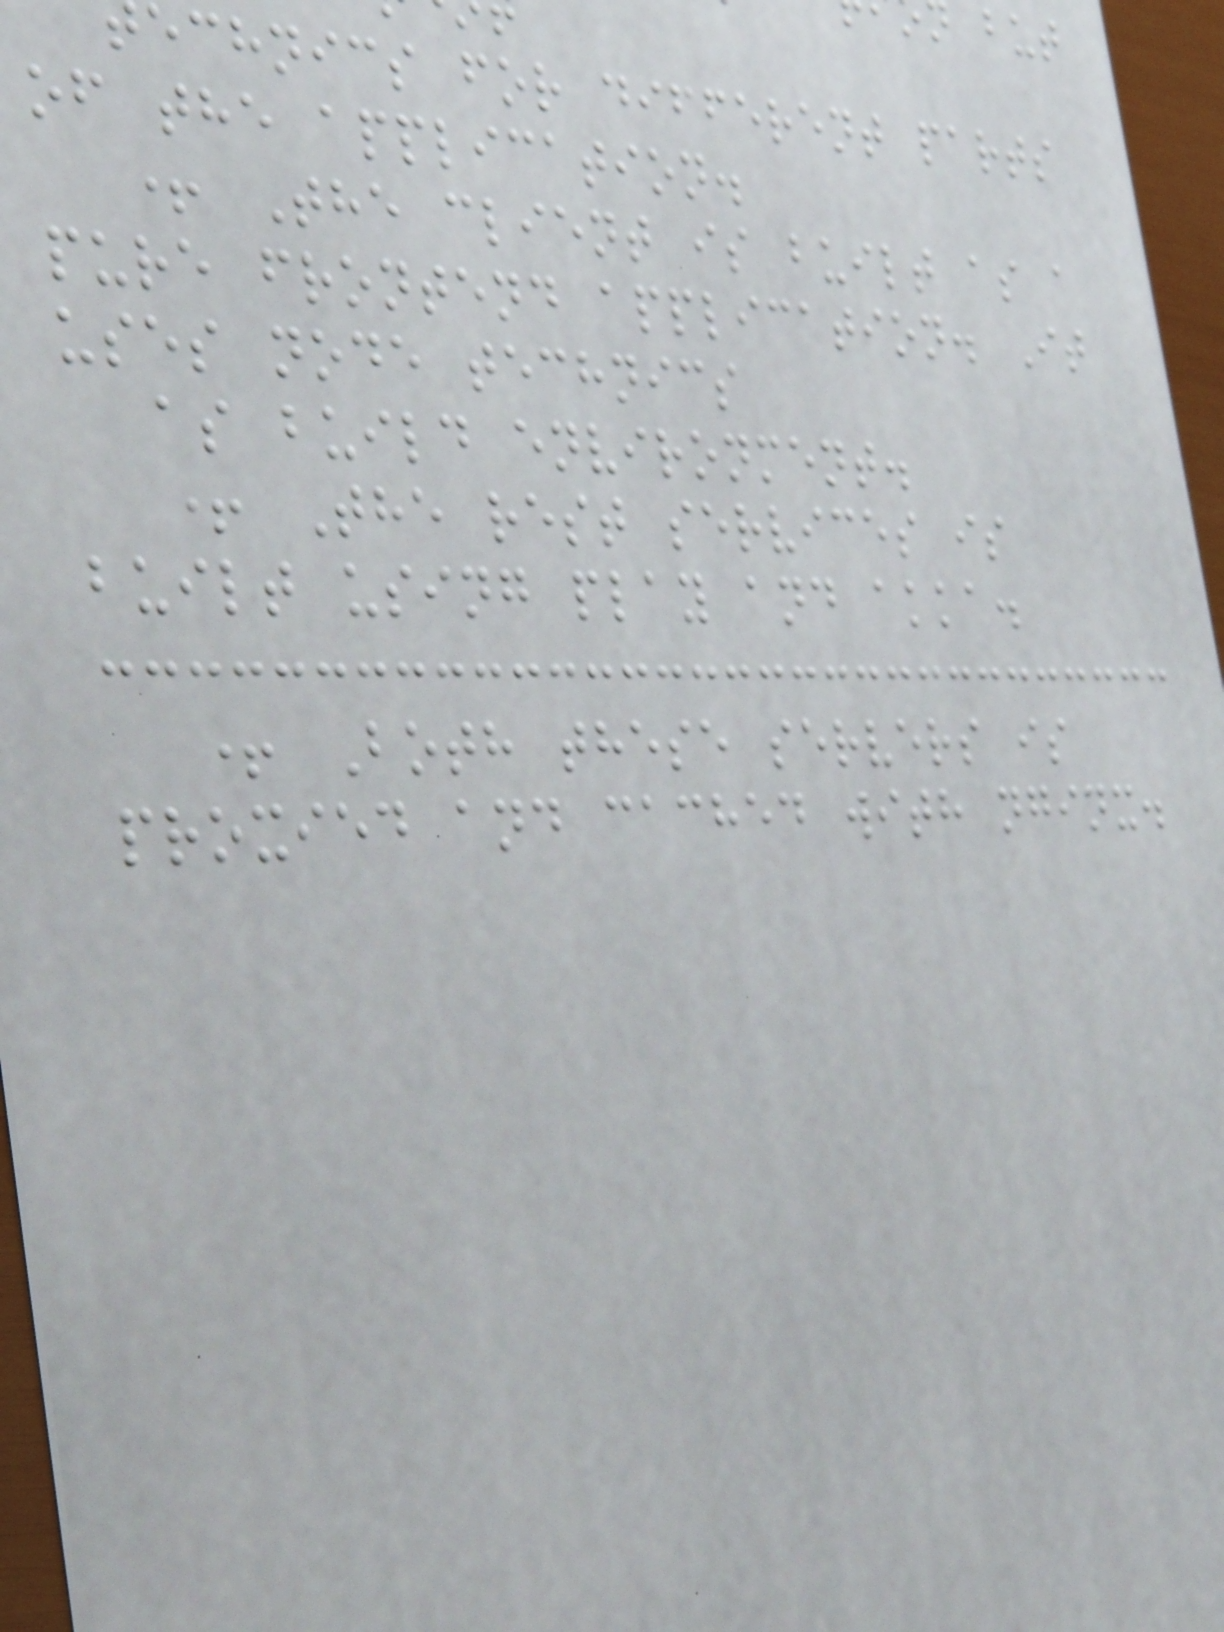echnics for different parts
of the application.
+ The client is built as a
pure frontend application. It
uses node technics
as build environment.
+ The rest services is
built using play and akka.
+ Both these servers is
proxied and cached with nginx.
